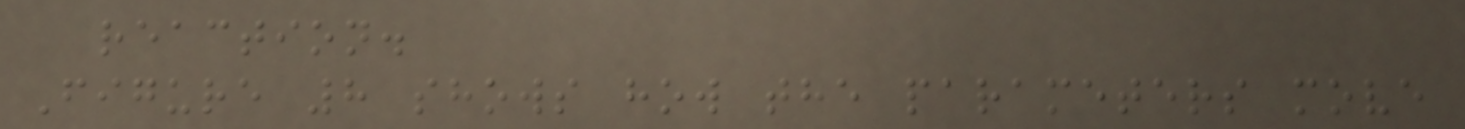reaction.
Figure 8 shows how the parameters move
